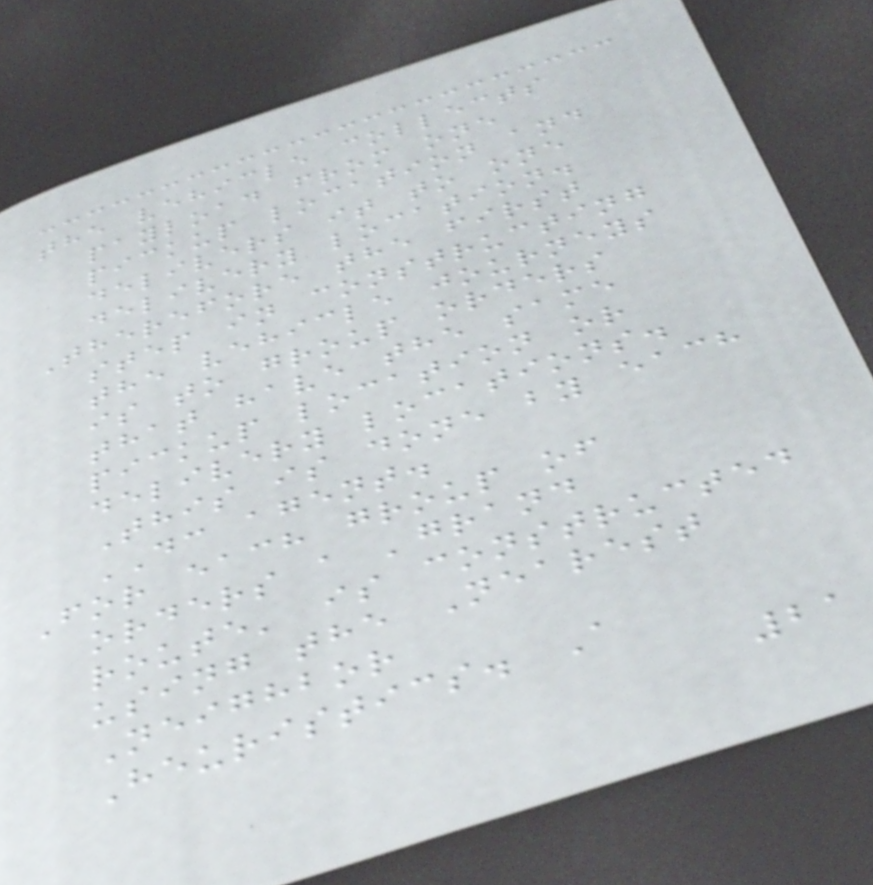the vehicle collects
payload from one
pickup location and
delivers it to one
delivery location.
Therefore the first
step in constructing
the vehicle journeys
is to group orders
that have the same
pickup location or
delivery locations.
This is done by each
DC agent.
For each group of
orders a 'grand
route' is constructed
using the Nearest
Neighbor
Heuristics. A
21
